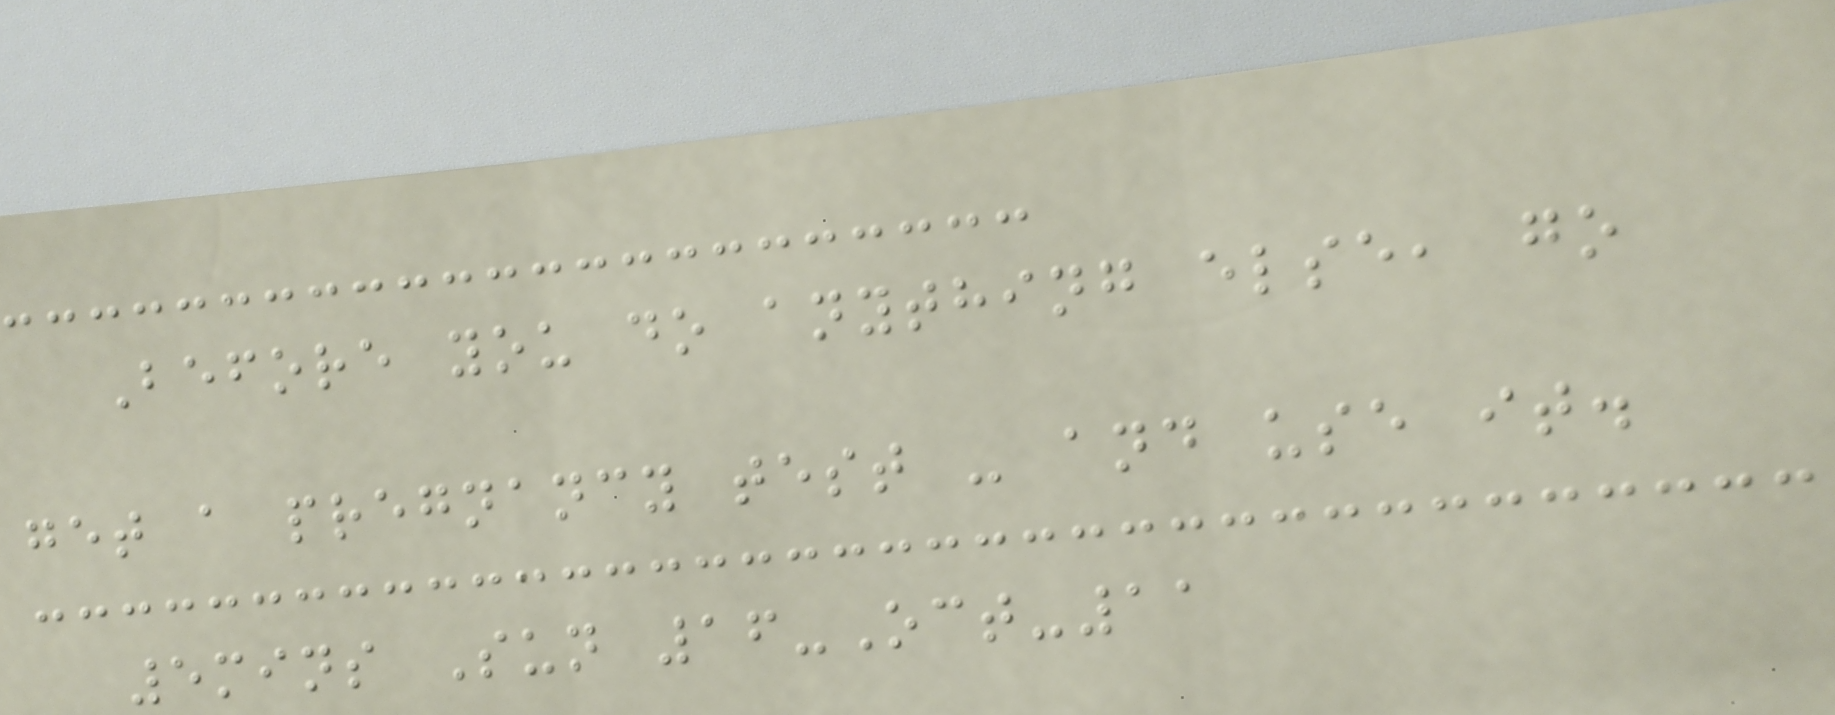Before you do anything else, go
get a pregnancy test - and use it.
5mins Sun 16-Oct-11
